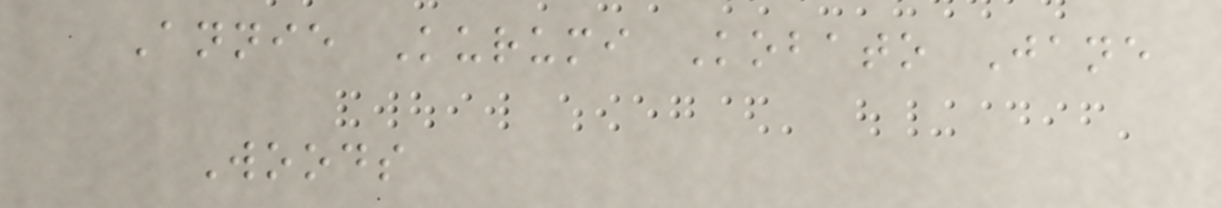Annie Kurumi Kobato Jane
Woods
